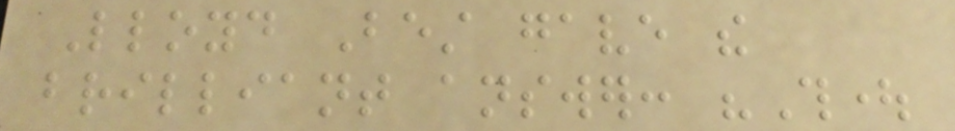Lloyd Best gave the
brilliant answer: "Thought
